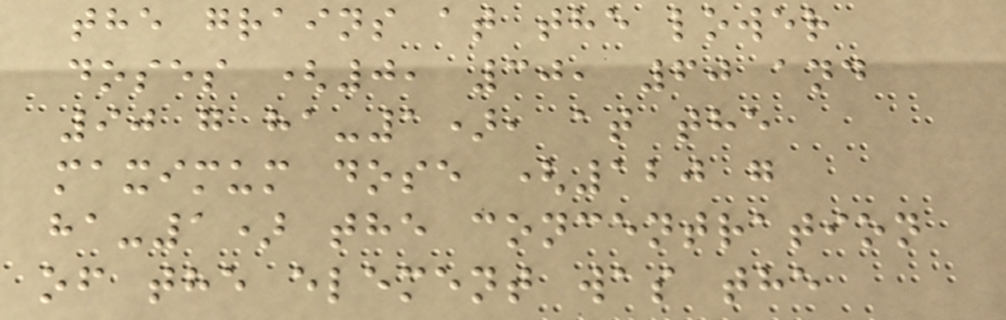the grains at the lower
doses (0, 30, 60 and
90 g ha-1), at the
maximum dose (120 g
ha-1) the concentration
of the element was the
